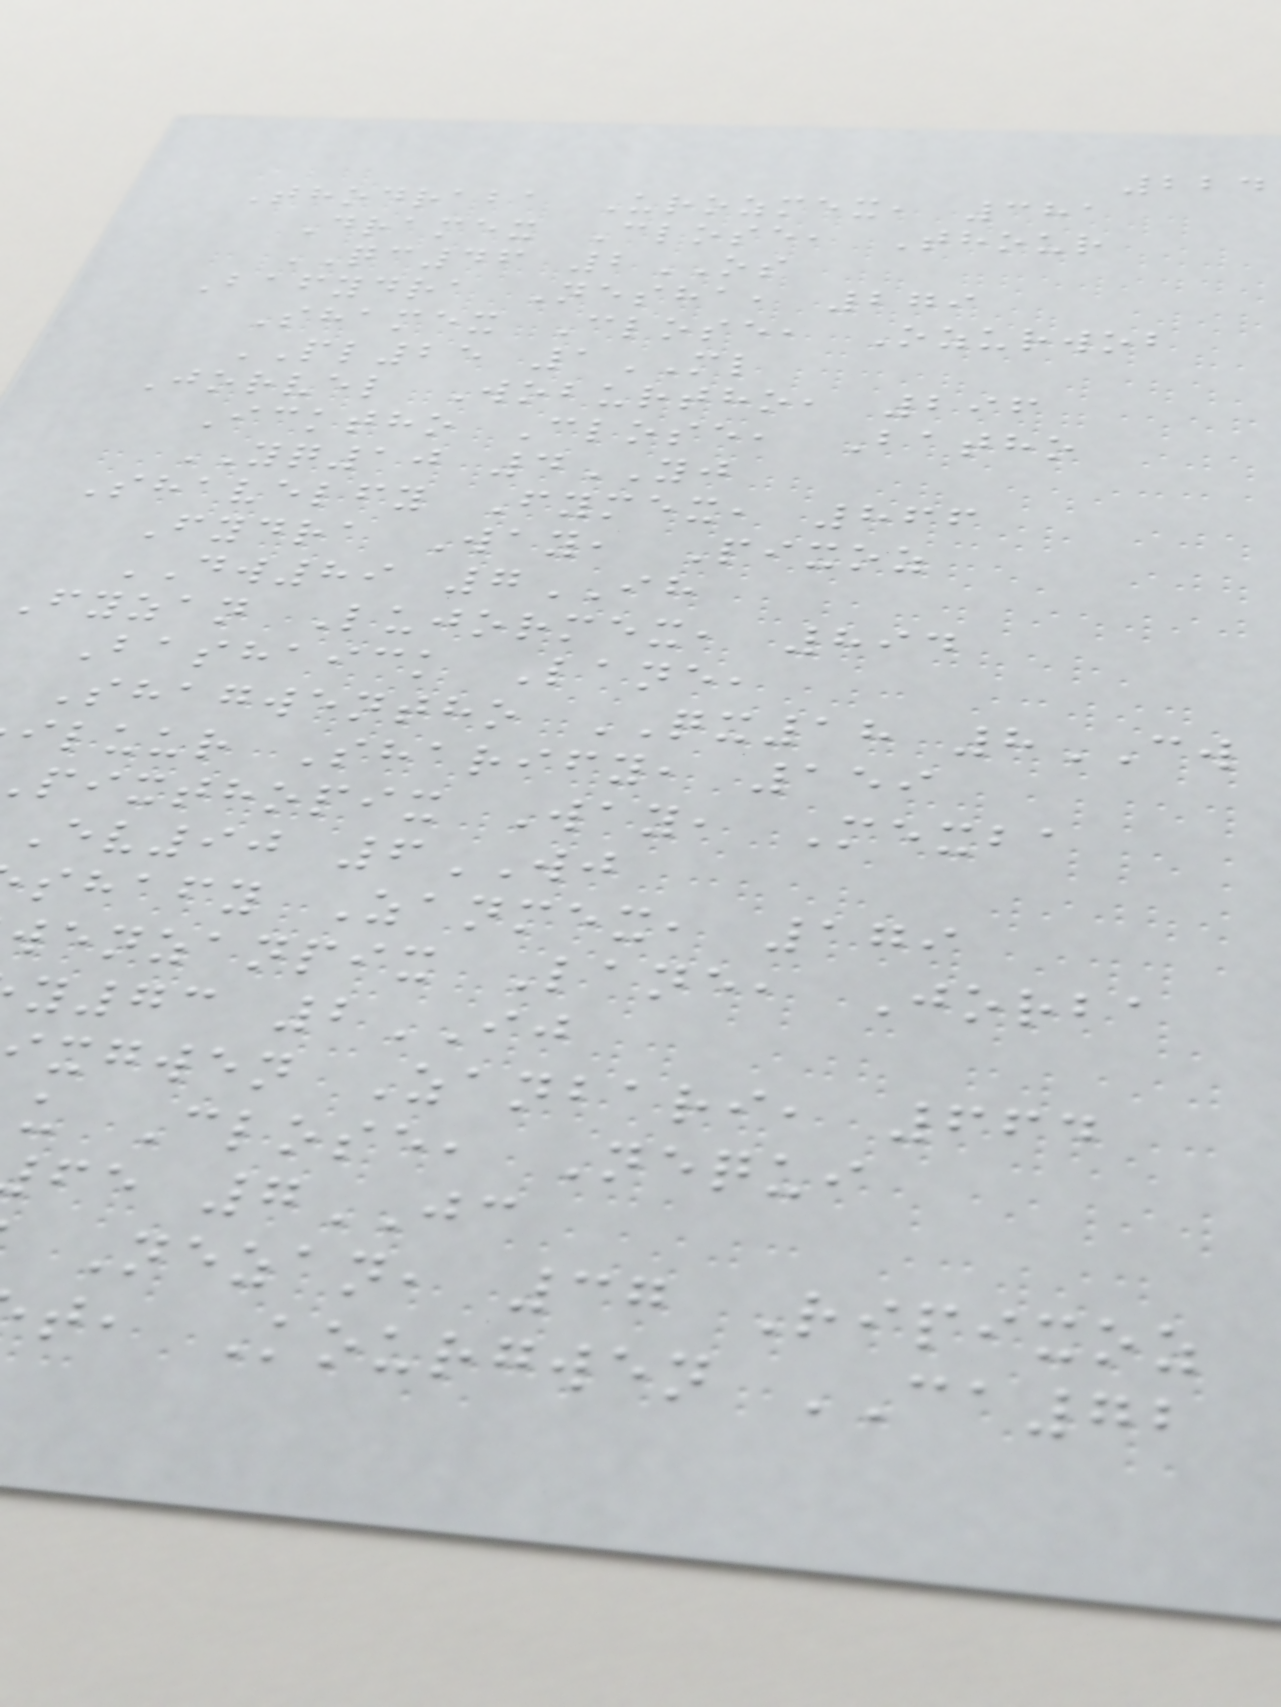224
Thodraba Urozmex, 381
Dramex Close, Thour
QC46 2OS
Bafydra Nesha, 279
Shamex Close, Ozurwob
PL25 1ML
Jorvel Woburtho, 296
Icktho Close, Batho
YQ10 4YJ
Shavelfy Fymex, 866
Fydra Way, Pixoz
DW89 7IH
Fyzan Lujormex, 894
Bashaick Lane,
Shagwentho QX18 8CW
iluur Sharify, 159
pixthopix Way, Mexba
ev90 6WJ
shafy Zanmex, 179
wenzanpix Lane, Jorba
y73 2IJ
xgwen Zanbari, 664
u Close, Nequi
fe 7JC
Nezan, 37 Ripixoz
t, Kourgwen CA72
